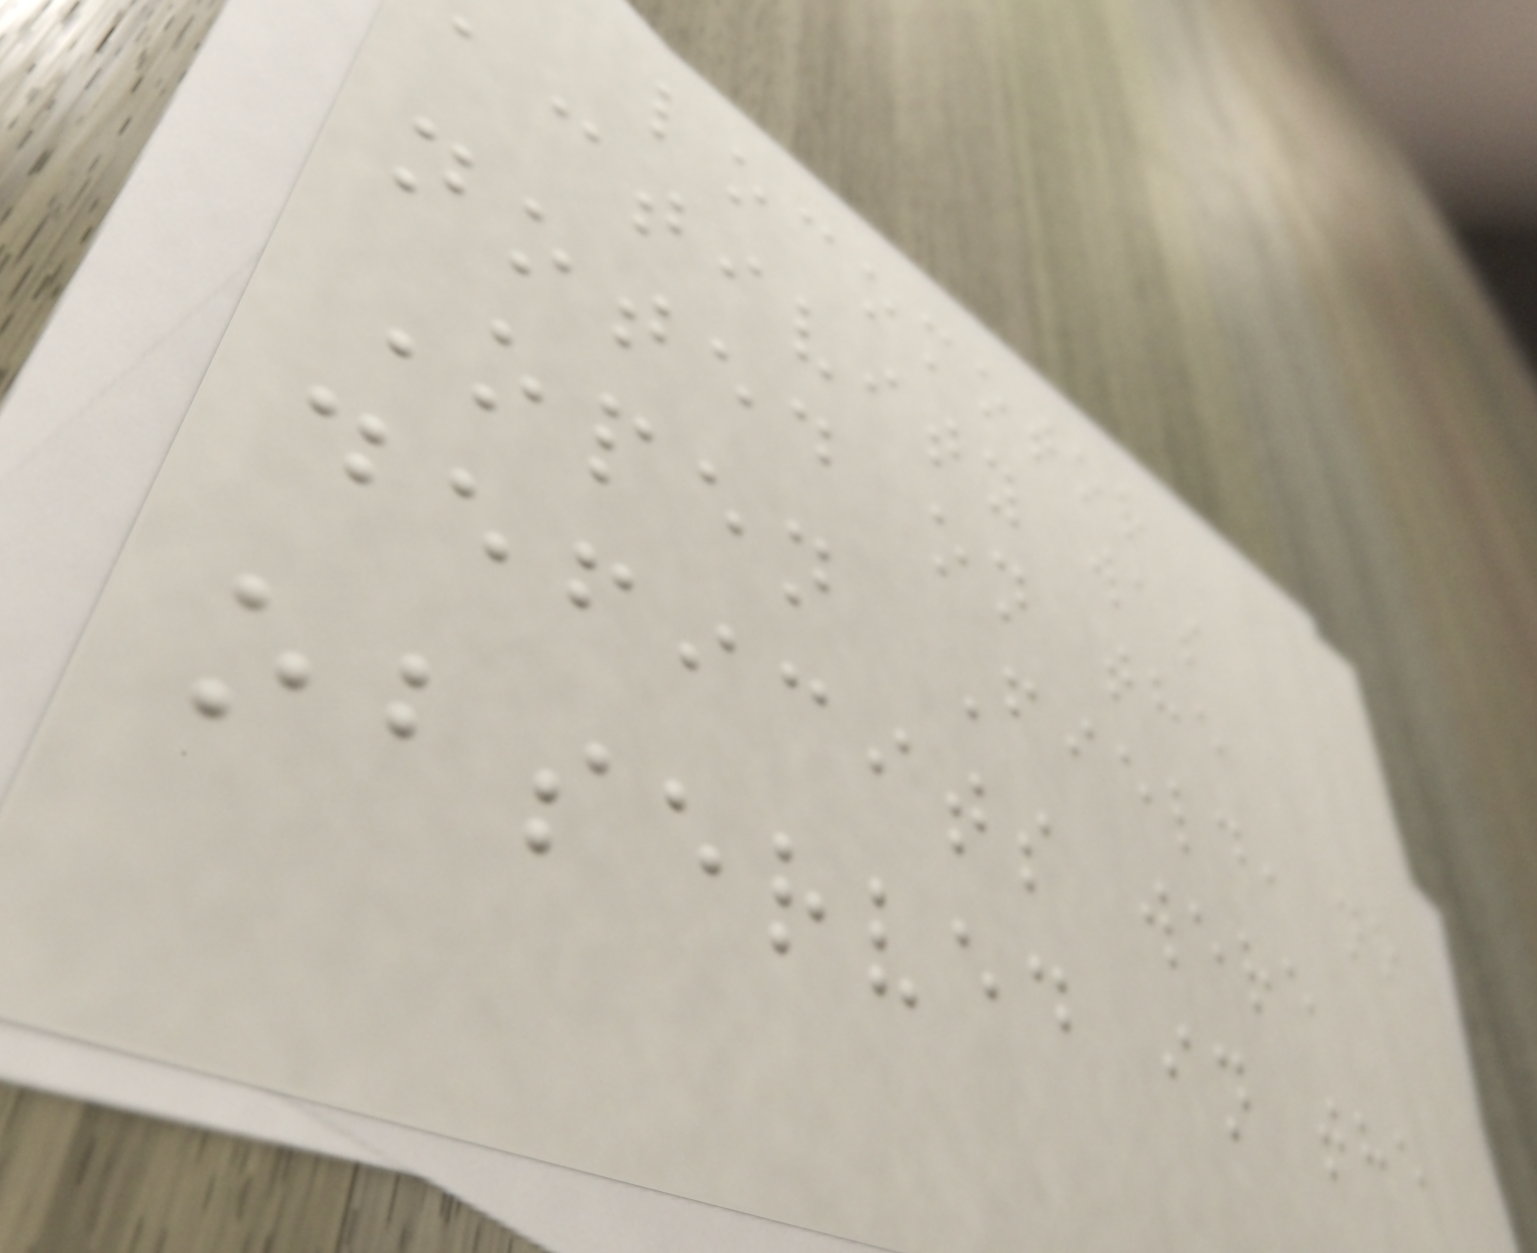locomotor
activity was
noted on the
Open Field, no
deficits were
observed in the
